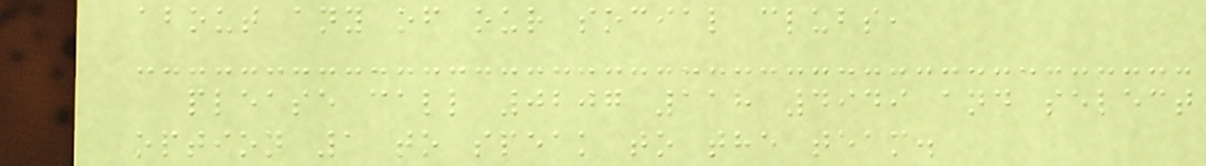about any of our social clubs,
please call 0207 118 4949 and select
option 1 to speak to the team.
